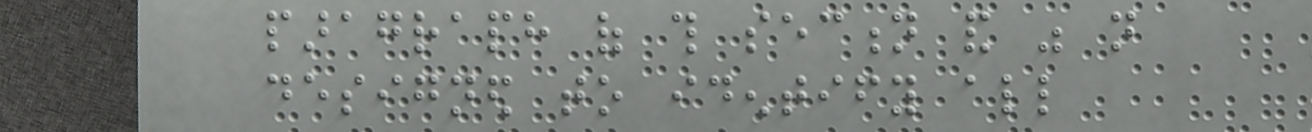paragraph of this section and was not
designed to identify all
